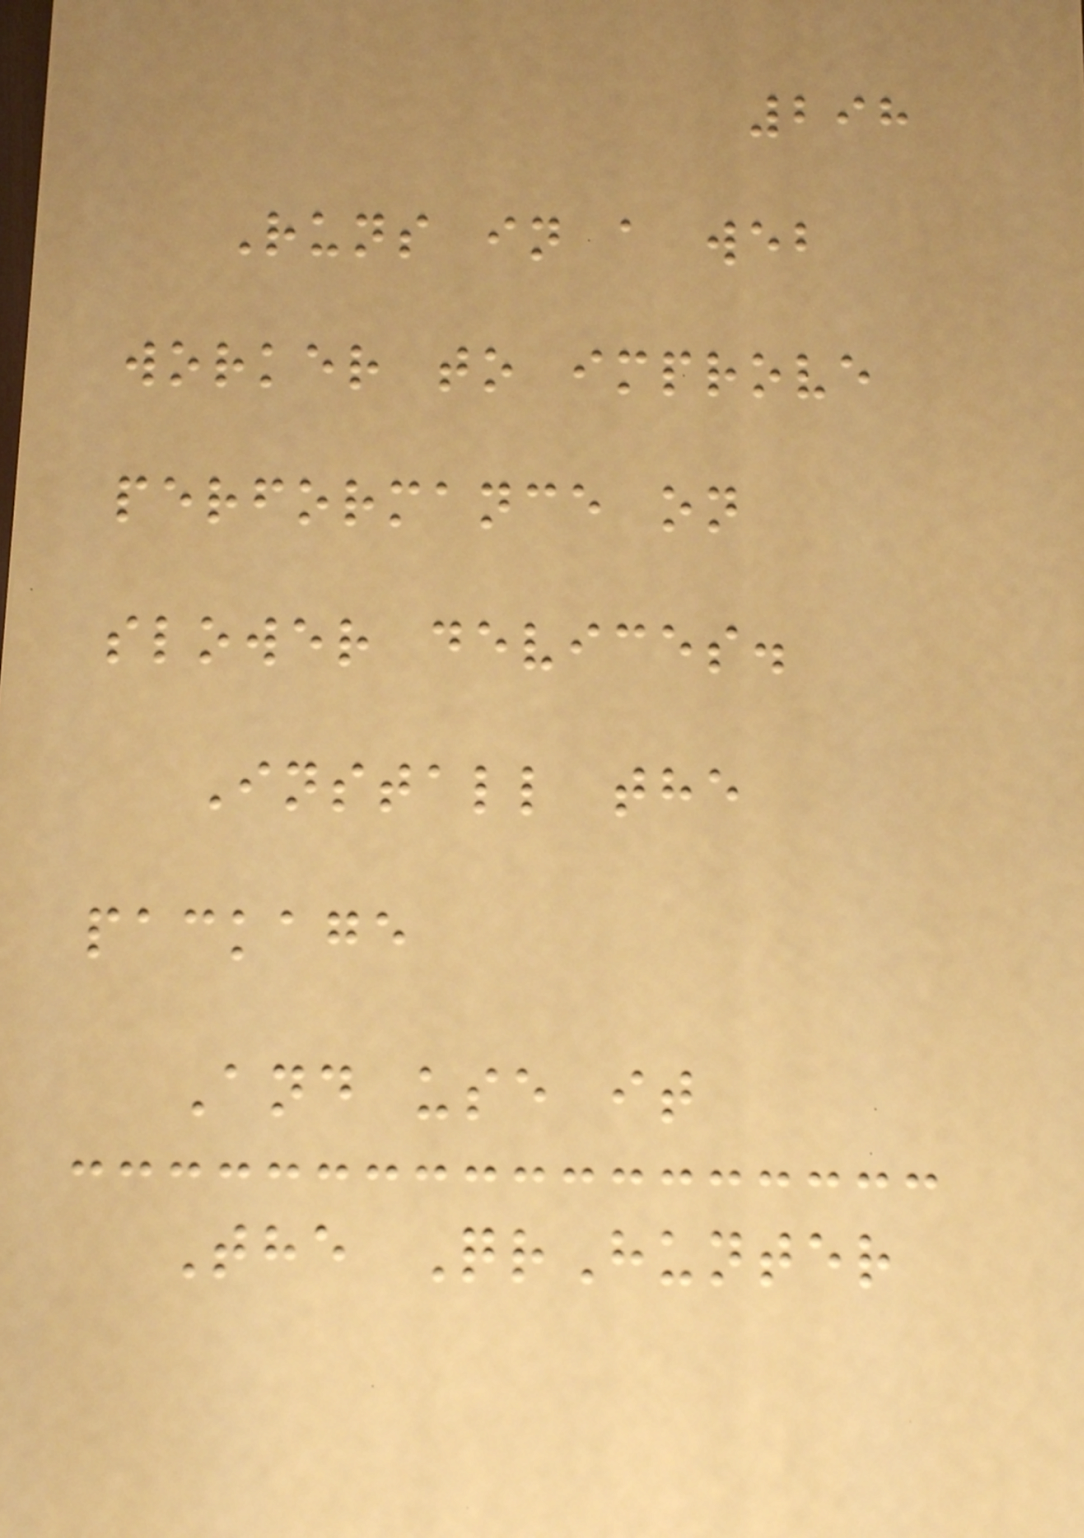298
Runs in a web
worker to improve
performance on
slower devices.
Install the
package
And use it
The QrHunter
